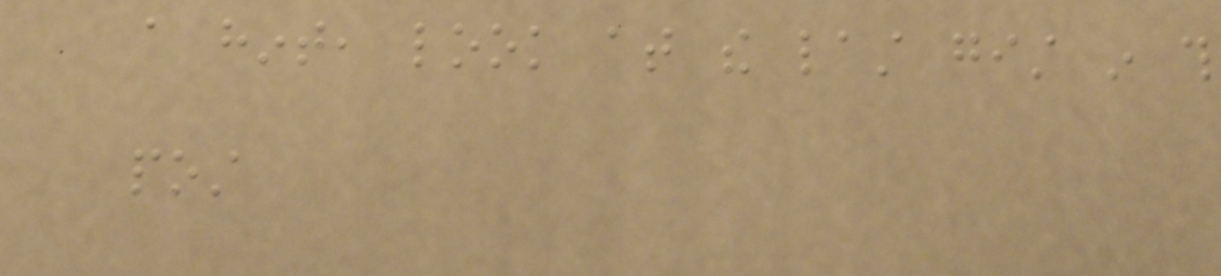a hint, look at the last gist in this
post
